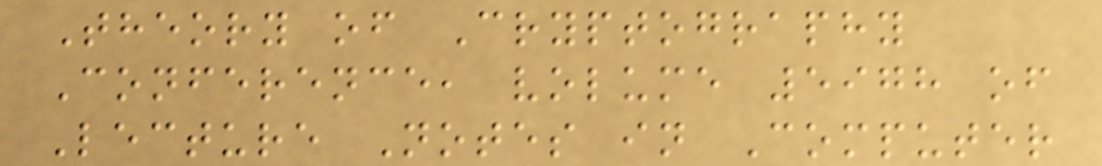Theory of Cryptography
Conference, volume 5978 of
Lecture Notes in Computer
